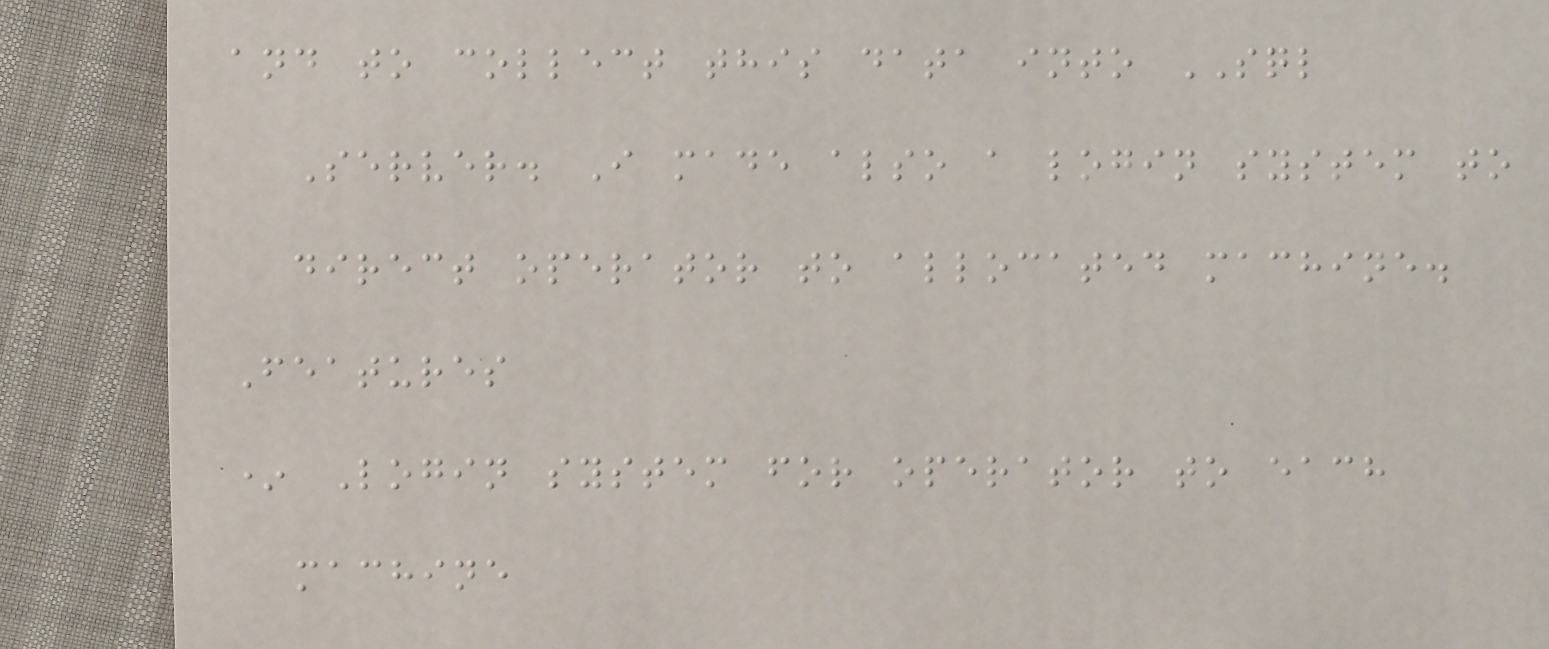and to collect this data into SQL
Server. I made also a login system to
direct operator to allocated machine.
Features
* Login system for operator to each
machine
